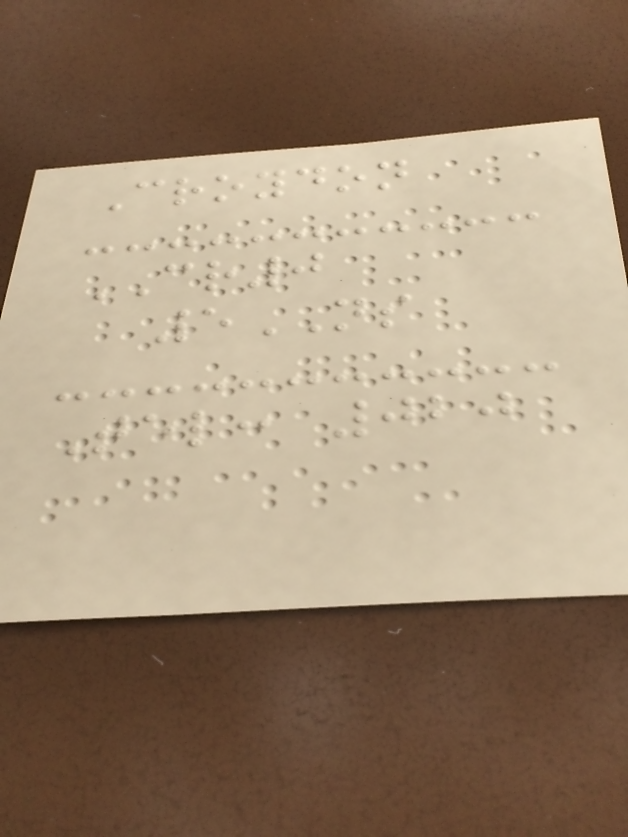Croydon
CR0
5NS
Tel: 020
